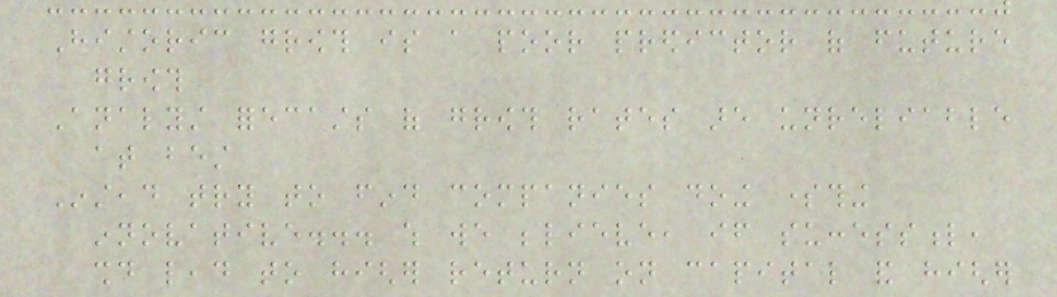Historic growth is a poor predictor of future
growth
Analyst forecasts of growth rates are unreliable
at best
Instead try to find companies doing something
innovative... which we believe, if successful,
should lead to higher return on capital and higher
